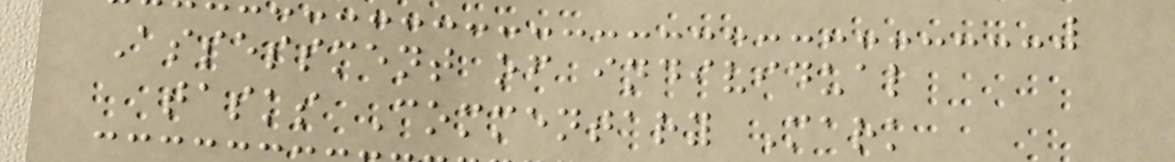Assessment of individual
tasks Commentary Mark
